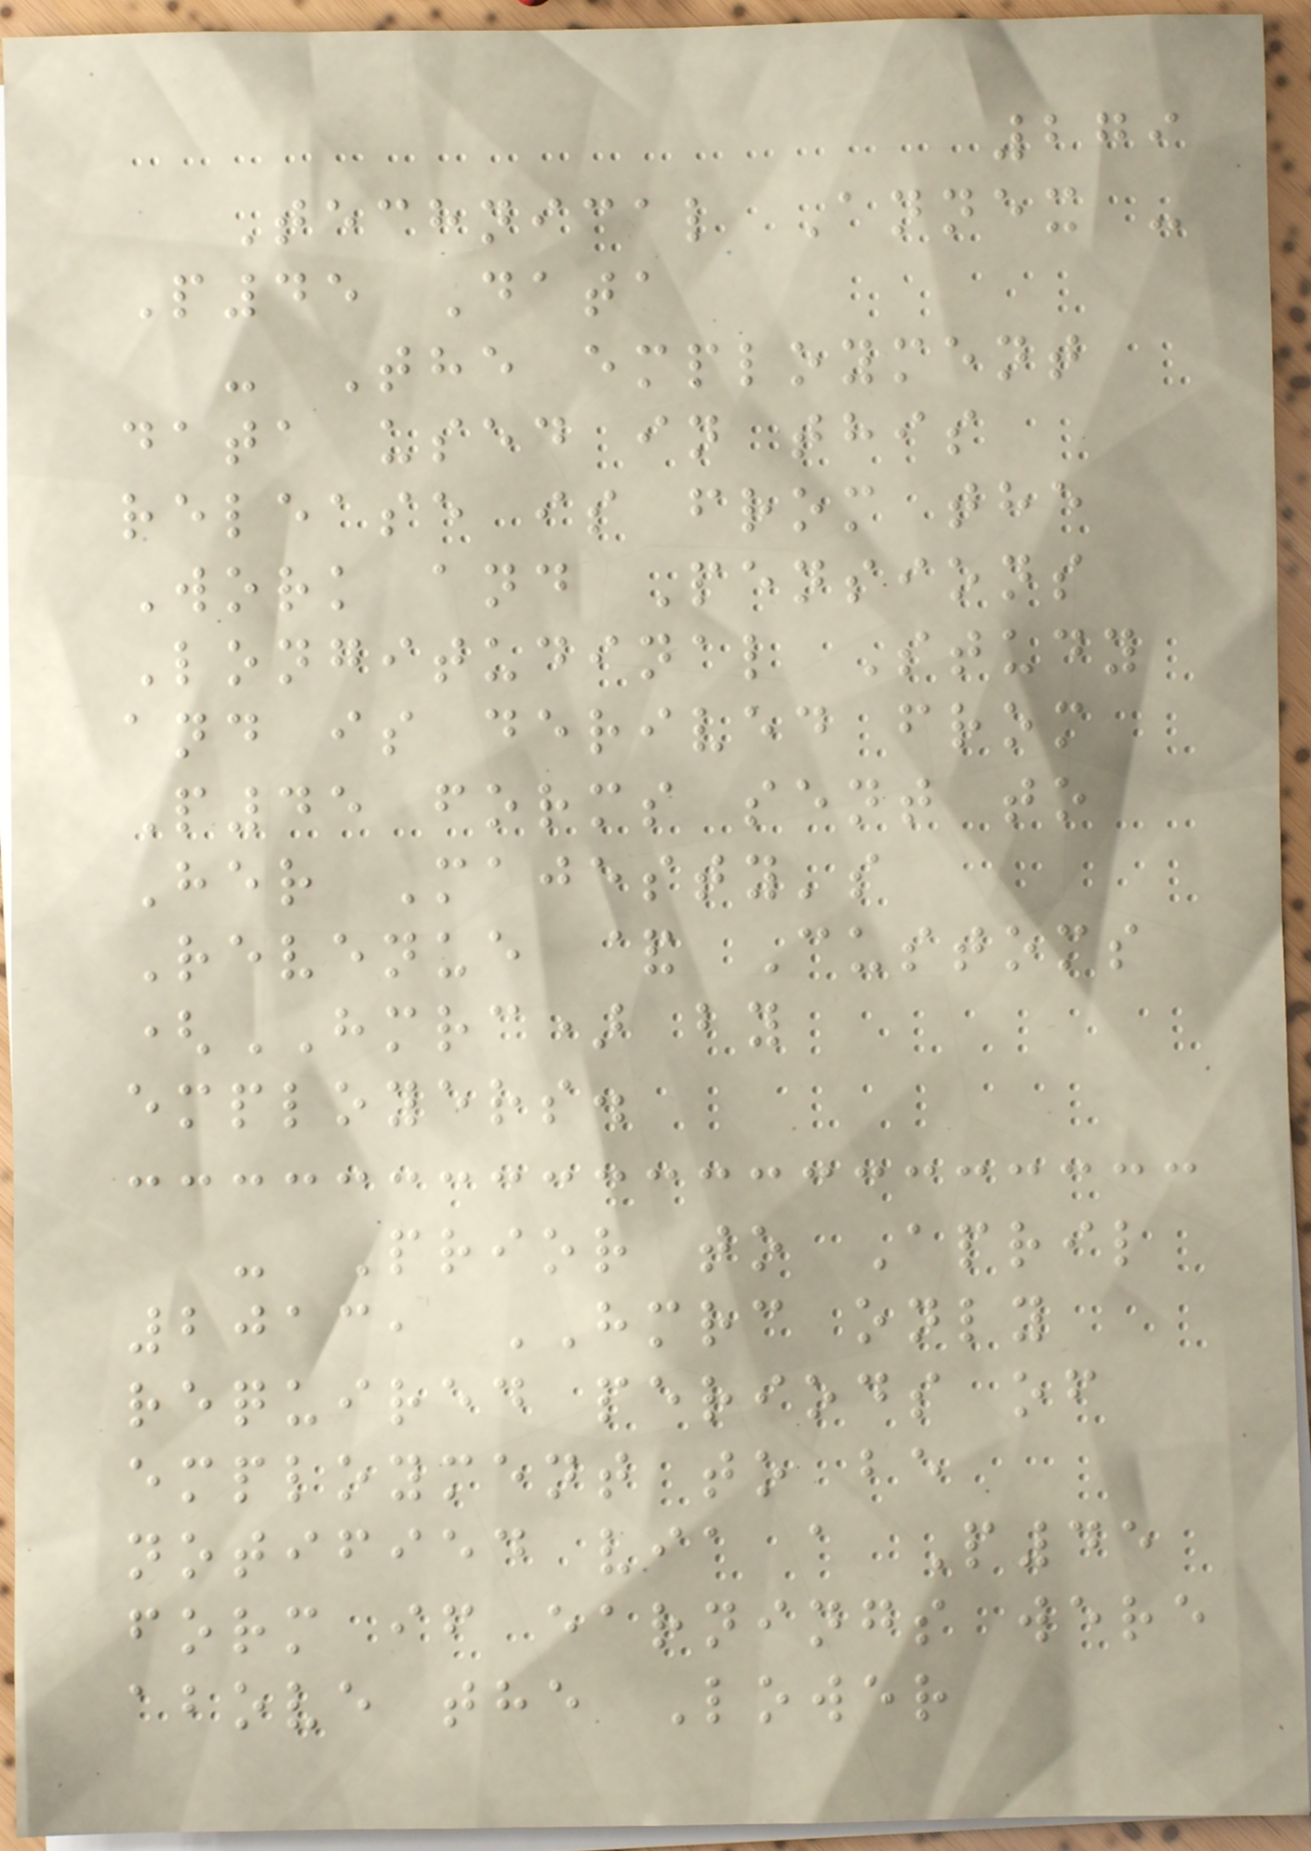279
Technical Annex -
P45 Data
- The employment
data used in this
release is from the
Work and Pensions
Longitudinal Study
and is derived from
P45 forms sent to
Her Majesty's
Revenue & Customs
(HMRC) by
employers.
- Prior to April
2013, HMRC only
required periods of
employment to be
notified via a P45
form if earnings were
above the Lower
